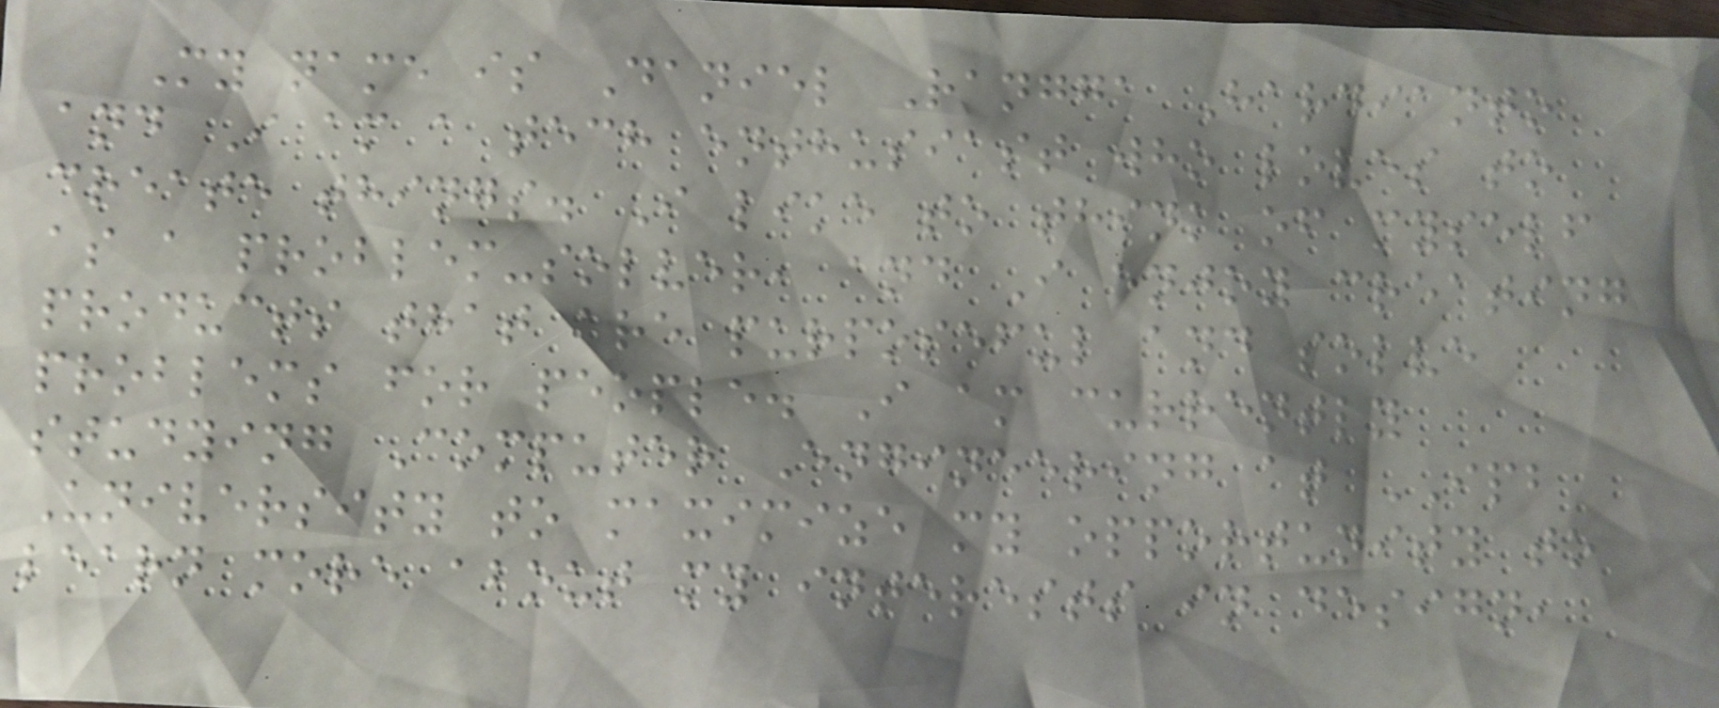My name is Daniel Rangga Hardianto
and I am a tech enthusiast who loves to
create things. I like to think of myself
as a problem-solver, and I enjoy creating
products that are purposeful and solve
problems for people. I am currently
studying Computer Engineering at IPB
University to maximize my opportunity to
learn more about my interests in design,
